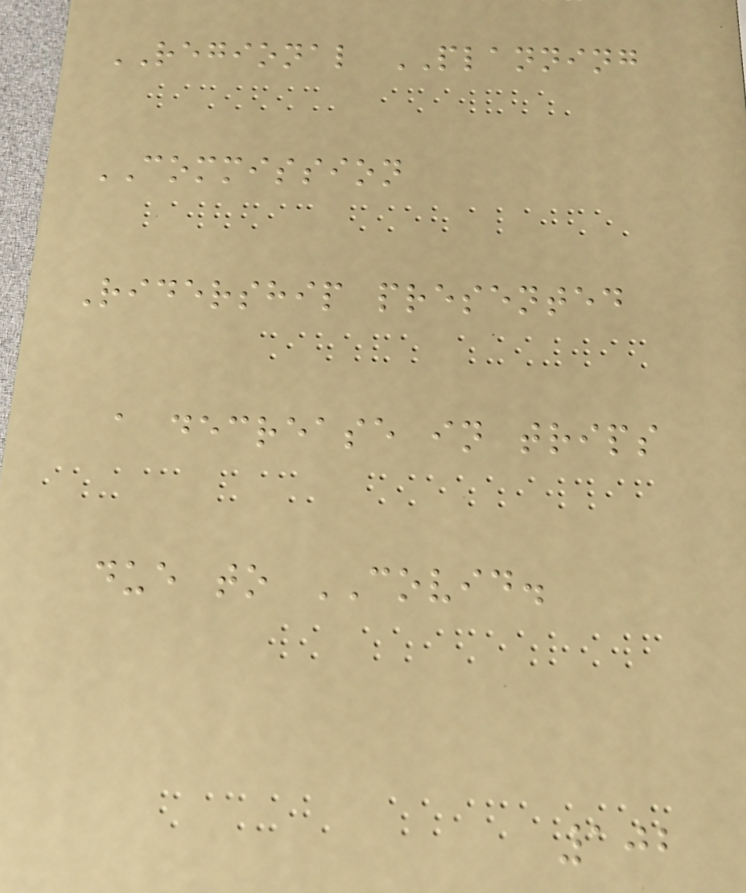REGIONAL PLANNING
COMMISSION
Ridership presented
a decrease in trips
due to COVID.
102
